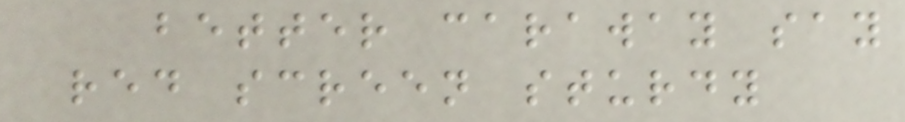better caraway say
red screen sturdy
